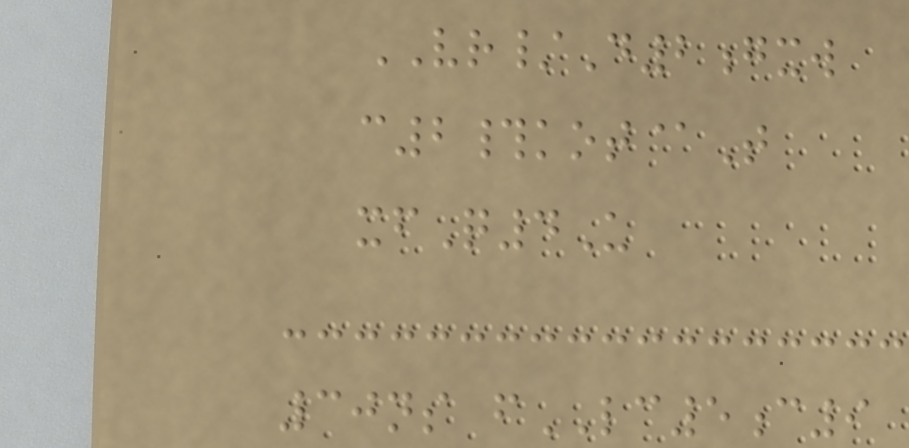VR/D2gxw
c2#kot@T
xfQ4U
30ns fLC5c9
